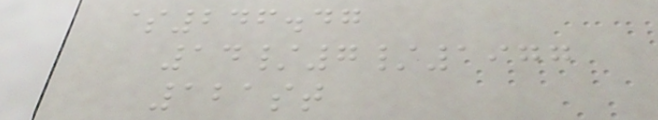$246.47
14/7/1977
121st
